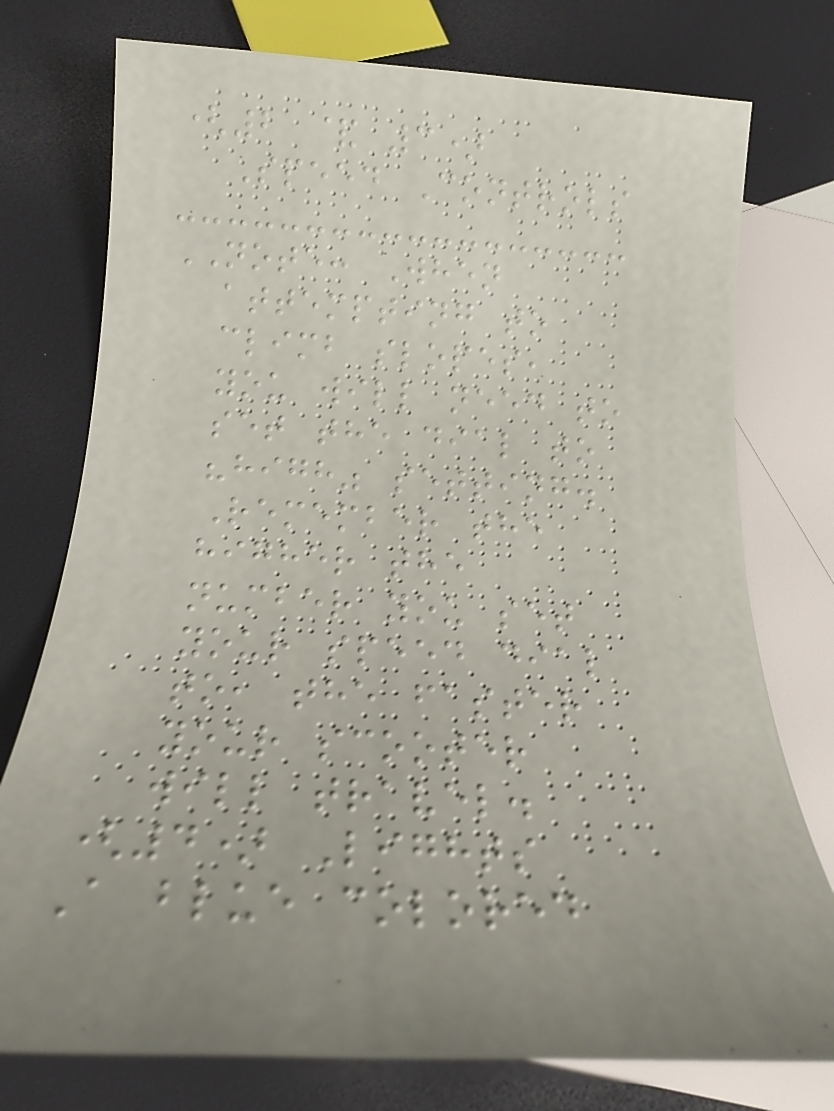(2 & 3)
Speed Controls
NOTE: When
attempting to
climb slopes,
you will need to
set the dial to
"high" setting.
Remember the
higher the
number you set
your speed dial
to, the faster
your scooter
will travel.
(4) Lights
A blue colored
